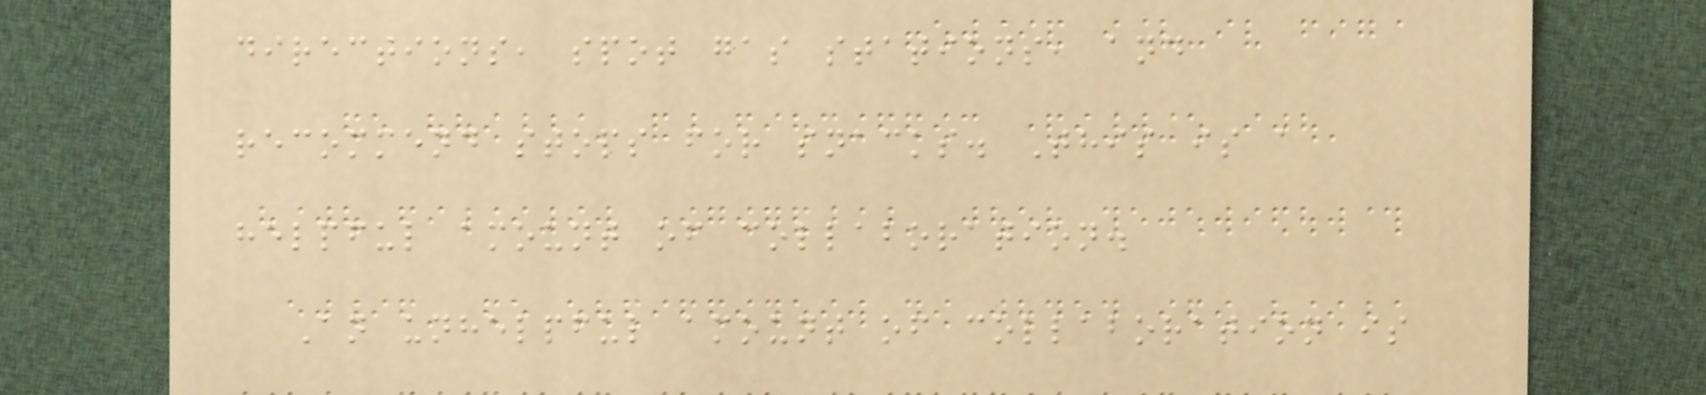directions, spot gas stations, and
recommend stops for snacks. This is a
helpful amount of collaboration.
An unhelpful amount of collaboration is
